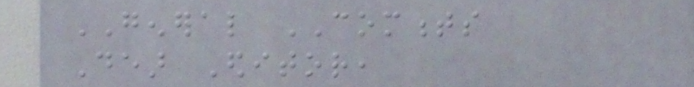GENERAL COMMENTS
Dear Editor,
